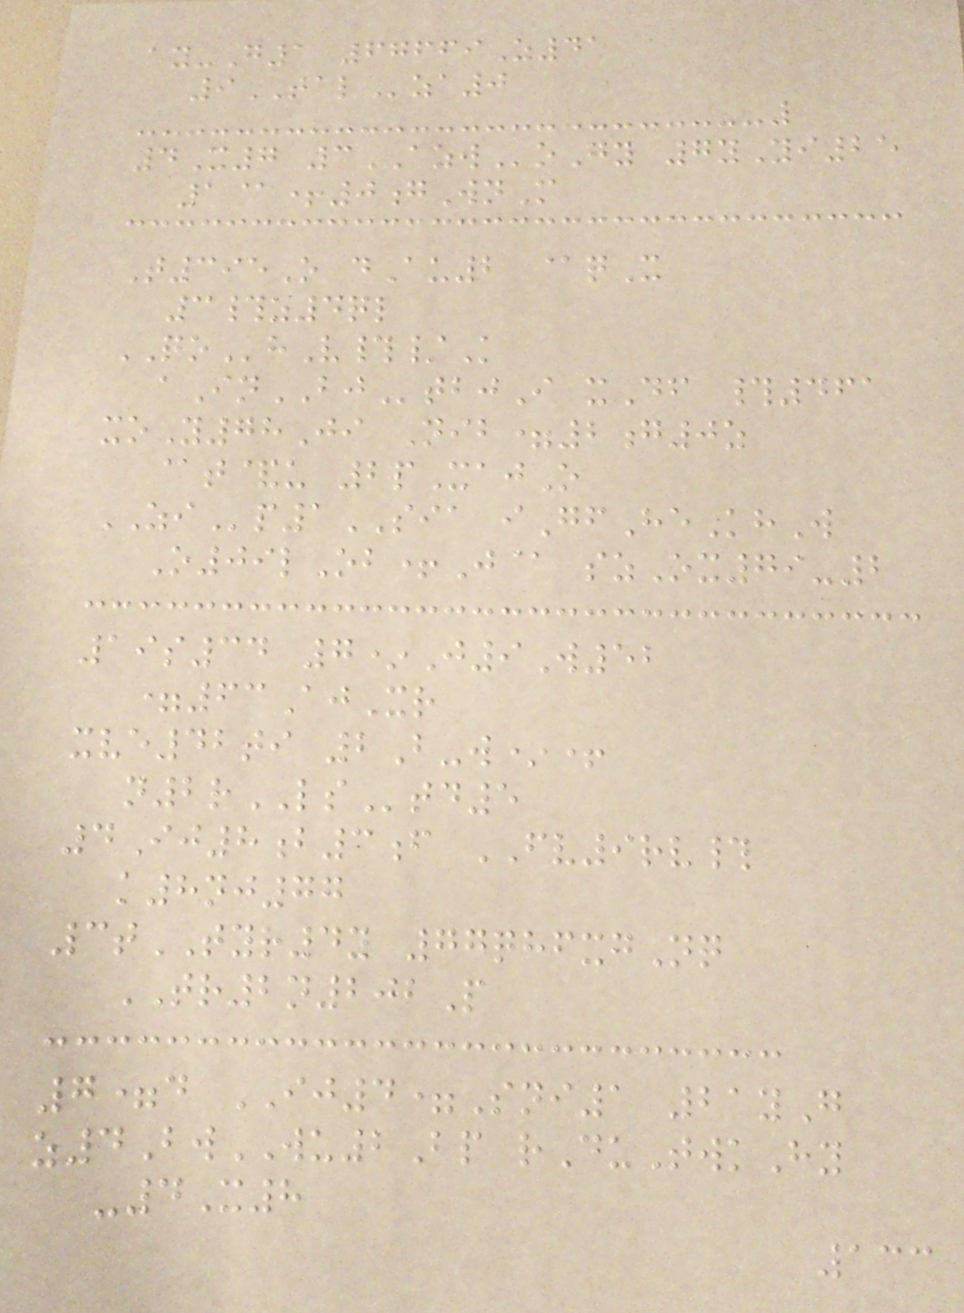ay-G1 67669Z41
9TALza0
4X7 3AZWoGy 7yYi25
1@+0gWnM
T395O dAu2 @qX
3#z4ql
QOhV#/K
aInBJtbjI xDf #461
xoY78Ji Nib=2g0z
@t&u 2pXajO
ZIp1SIA iGfHeKhW
O09lOb+J@ szOx79-2
19s34 7*J9W52
=63AjXr
xve42ti 2B-w*+
n2rLStd5
4Ij8b3f FV9rv#
k8nj77
3tTYR4y 77qhfxgNq
TR2n202P
7=d IJ4=Sni1 21yG
z4BwWU2Bp rDuTwkHy
-4X8
133
